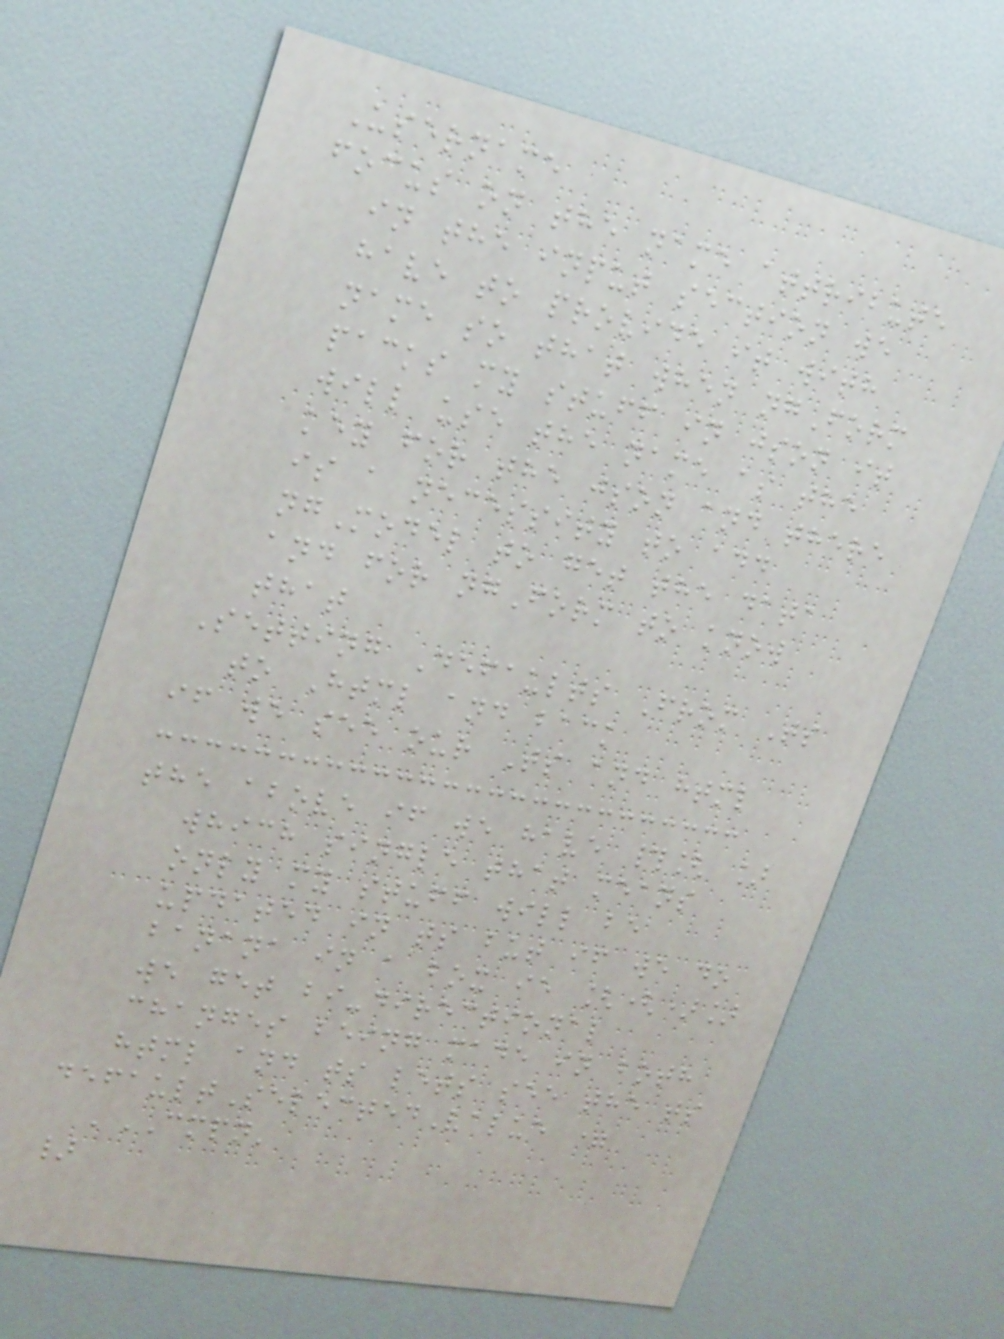Username
focus on the name attribute
in the input section we
have to provide it with
name so that when ngForm
packs my stuff in json it
will use the name as the
key for the json and there
is a necessity to add
ngModel to get the data
and for ngForm to know
that
Setting Defaults From Ts
to Html and back
if we see our Ts and html
the above if we have #[ ]
which single that means
only my stuff will be
updated in ts but if we do
banana in a box ie [()]
we get bi-directional
changes being made in both
html and ts lets see the ts
defaultSelectedValue =
'CMPN'
}
